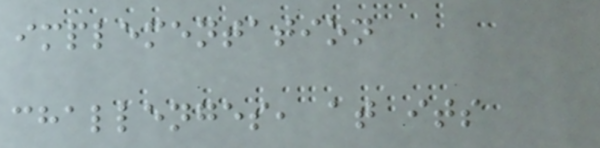implementation
challenges, at its
